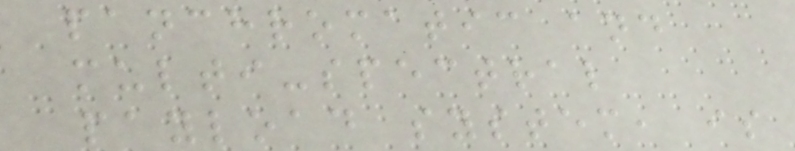panchromatic and
multi-spectral
payload system, is
